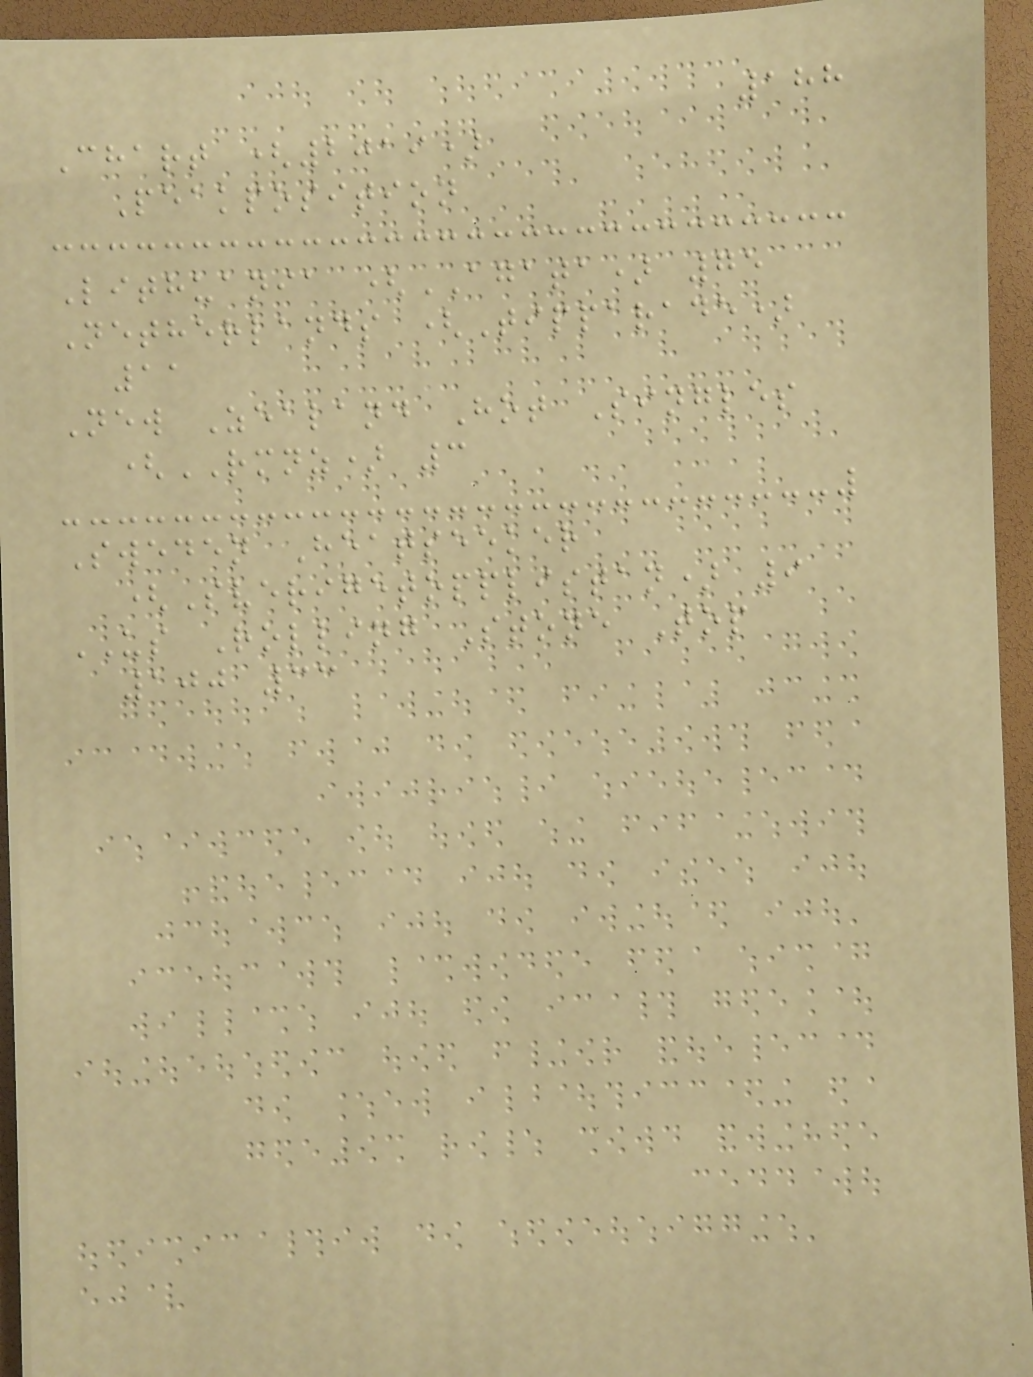188
Chart (2019)
Peakposition
Lithuania (AGATA) 75
Netherlands (Tipparade)
11
New Zealand Hot Singles
(RMNZ) 3
Sweden Heatseeker
(Sverigetopplistan) 9
US Rolling Stone Top
100 33
